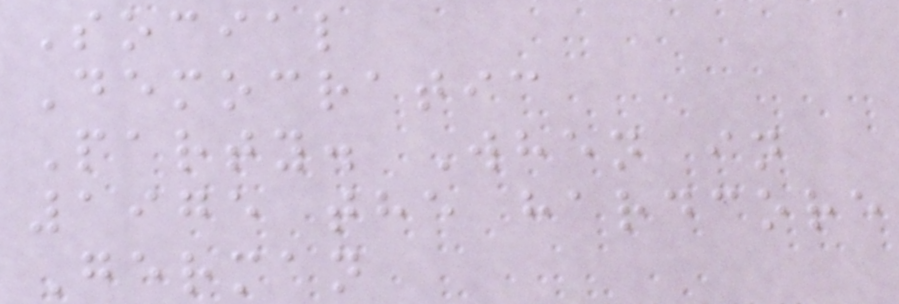Social
Democratic
Party. When in
1975 the hardcore
German
